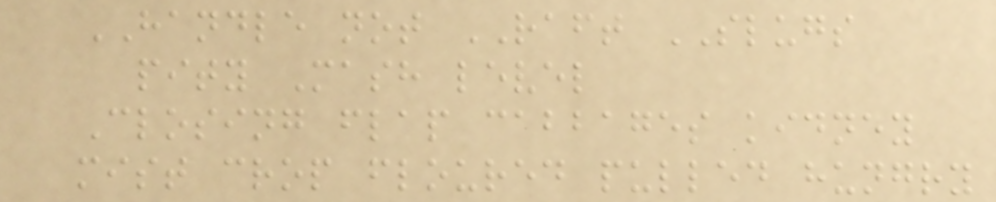HANDLE not RAFT SLUGS
pity Mash level
Closing flap cabbages kidney
mist crop floured pulled hungry
